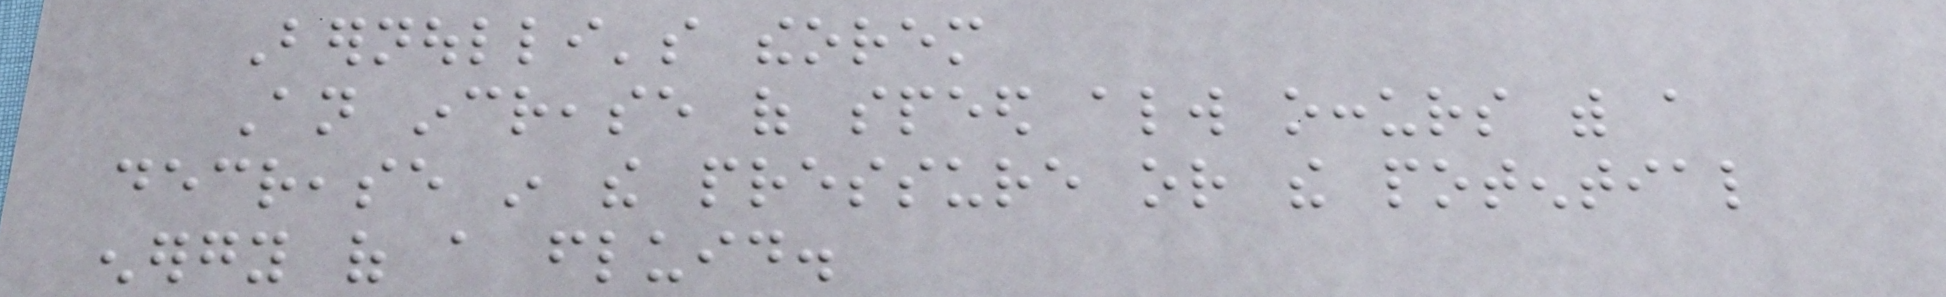Bernoulli's theorem
An increase of speed always occurs with a
decrease in the pressure or the potential
energy of a fluid.
